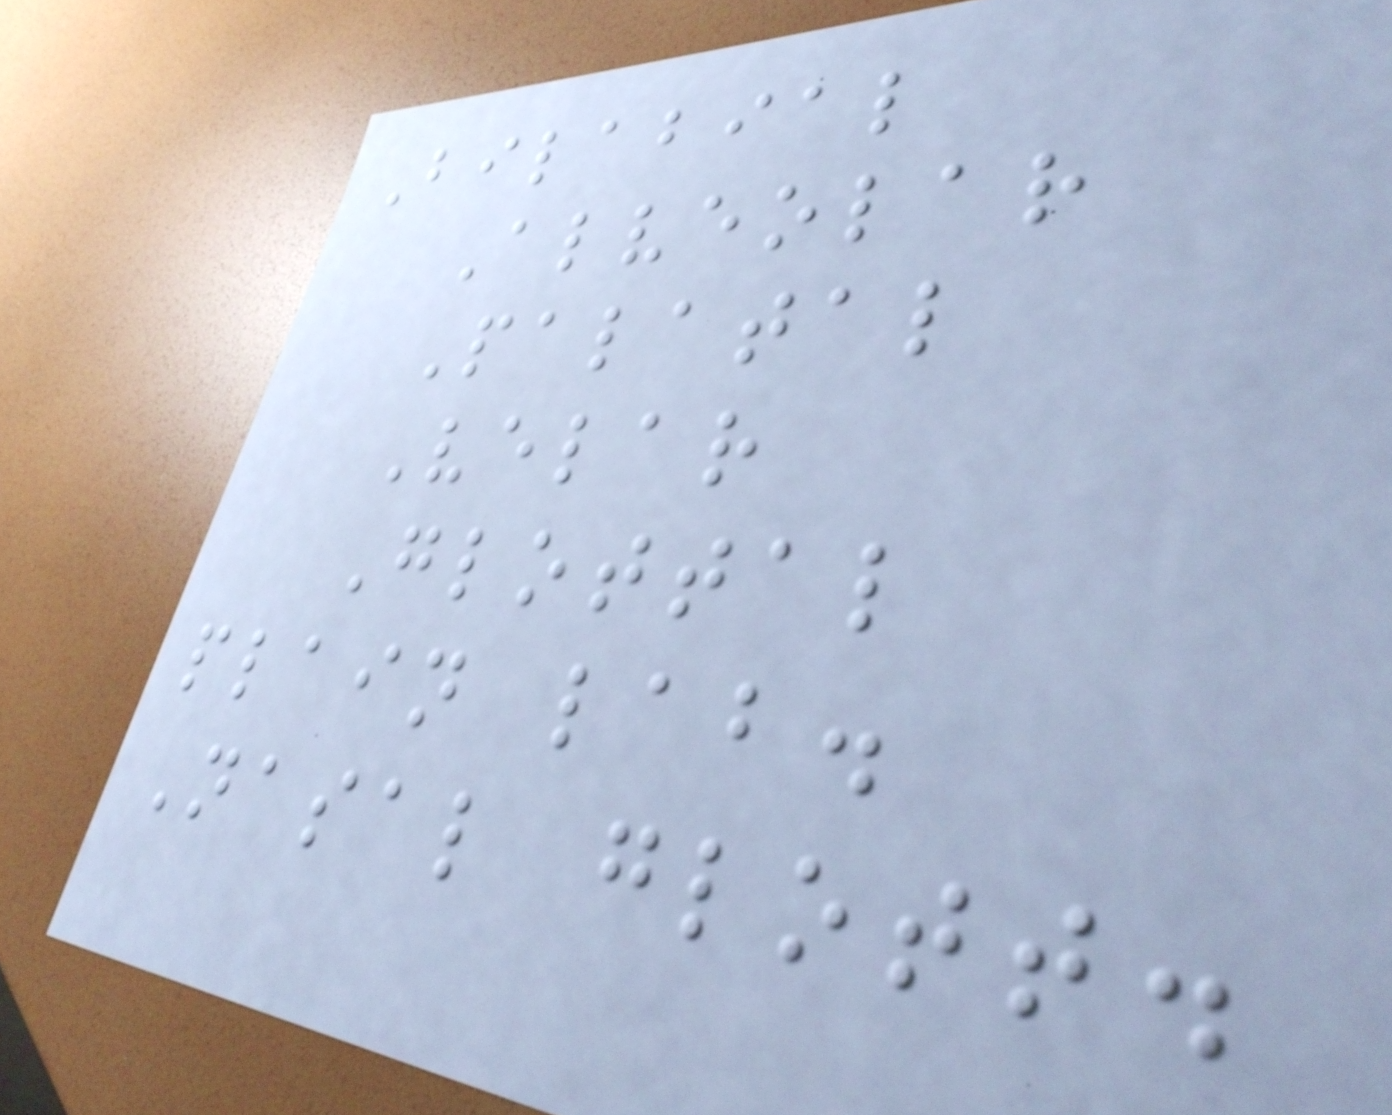Bilabial
Alveolar
Palatal
Velar
Glottal
plain lab.
Nasal glott.
